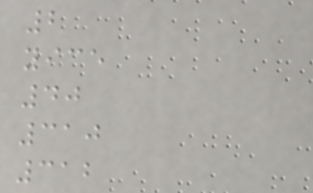2
yice
40
310
312
